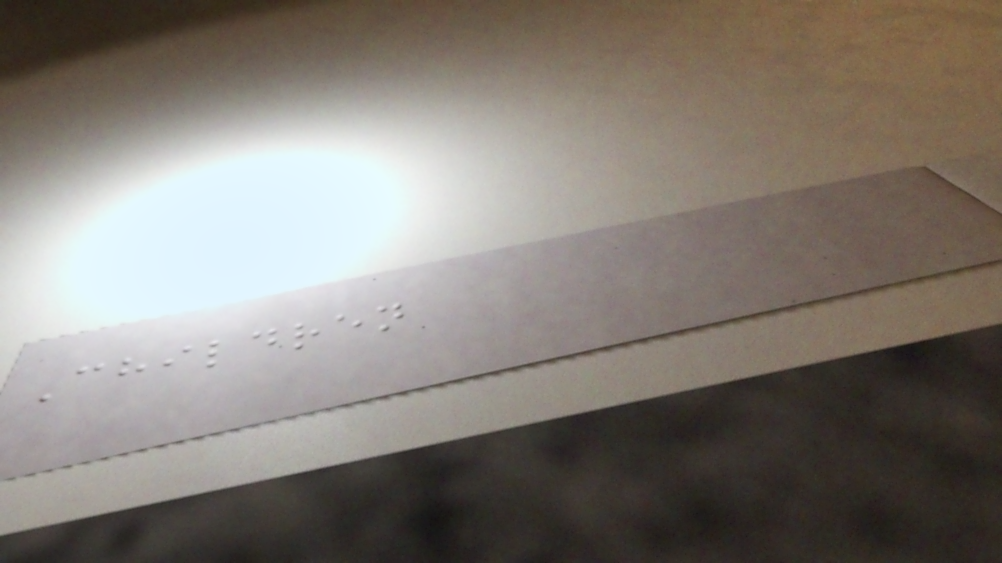Children
